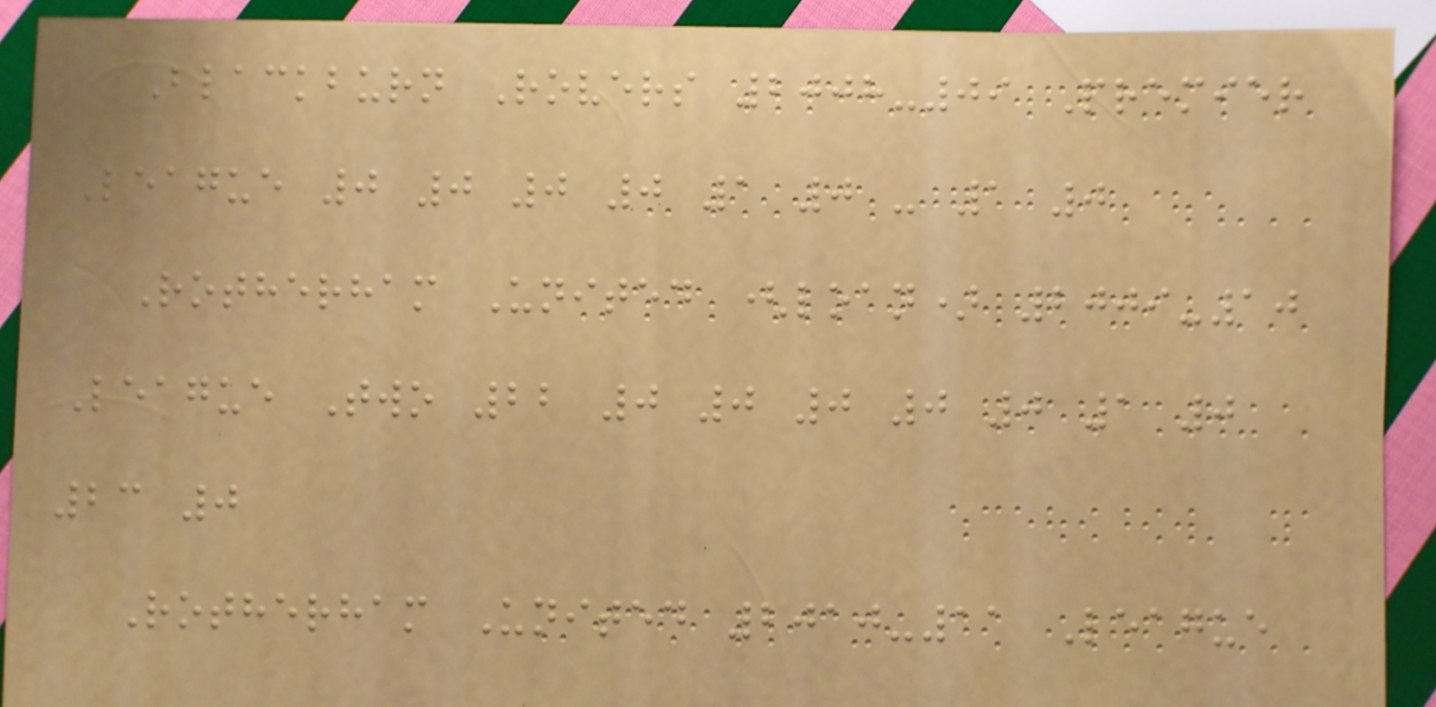Blackburn Rovers 2008-09 Premier
League 0 0 0 0 1 0 - 1 0
Rotherham United (loan) 2009-10
League Two 22 0 0 0 0 0 1 0
23 0
Rotherham United 2010-11 League
